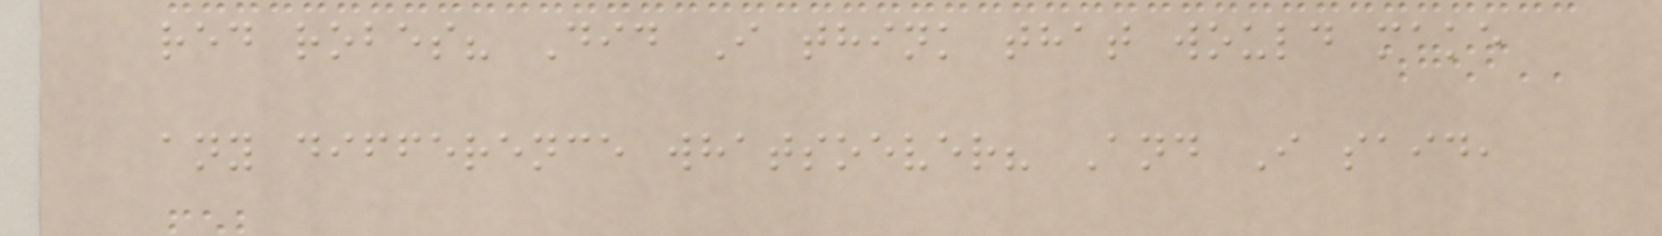red robes? Did I think that would make
any difference whatsoever? And I said,
